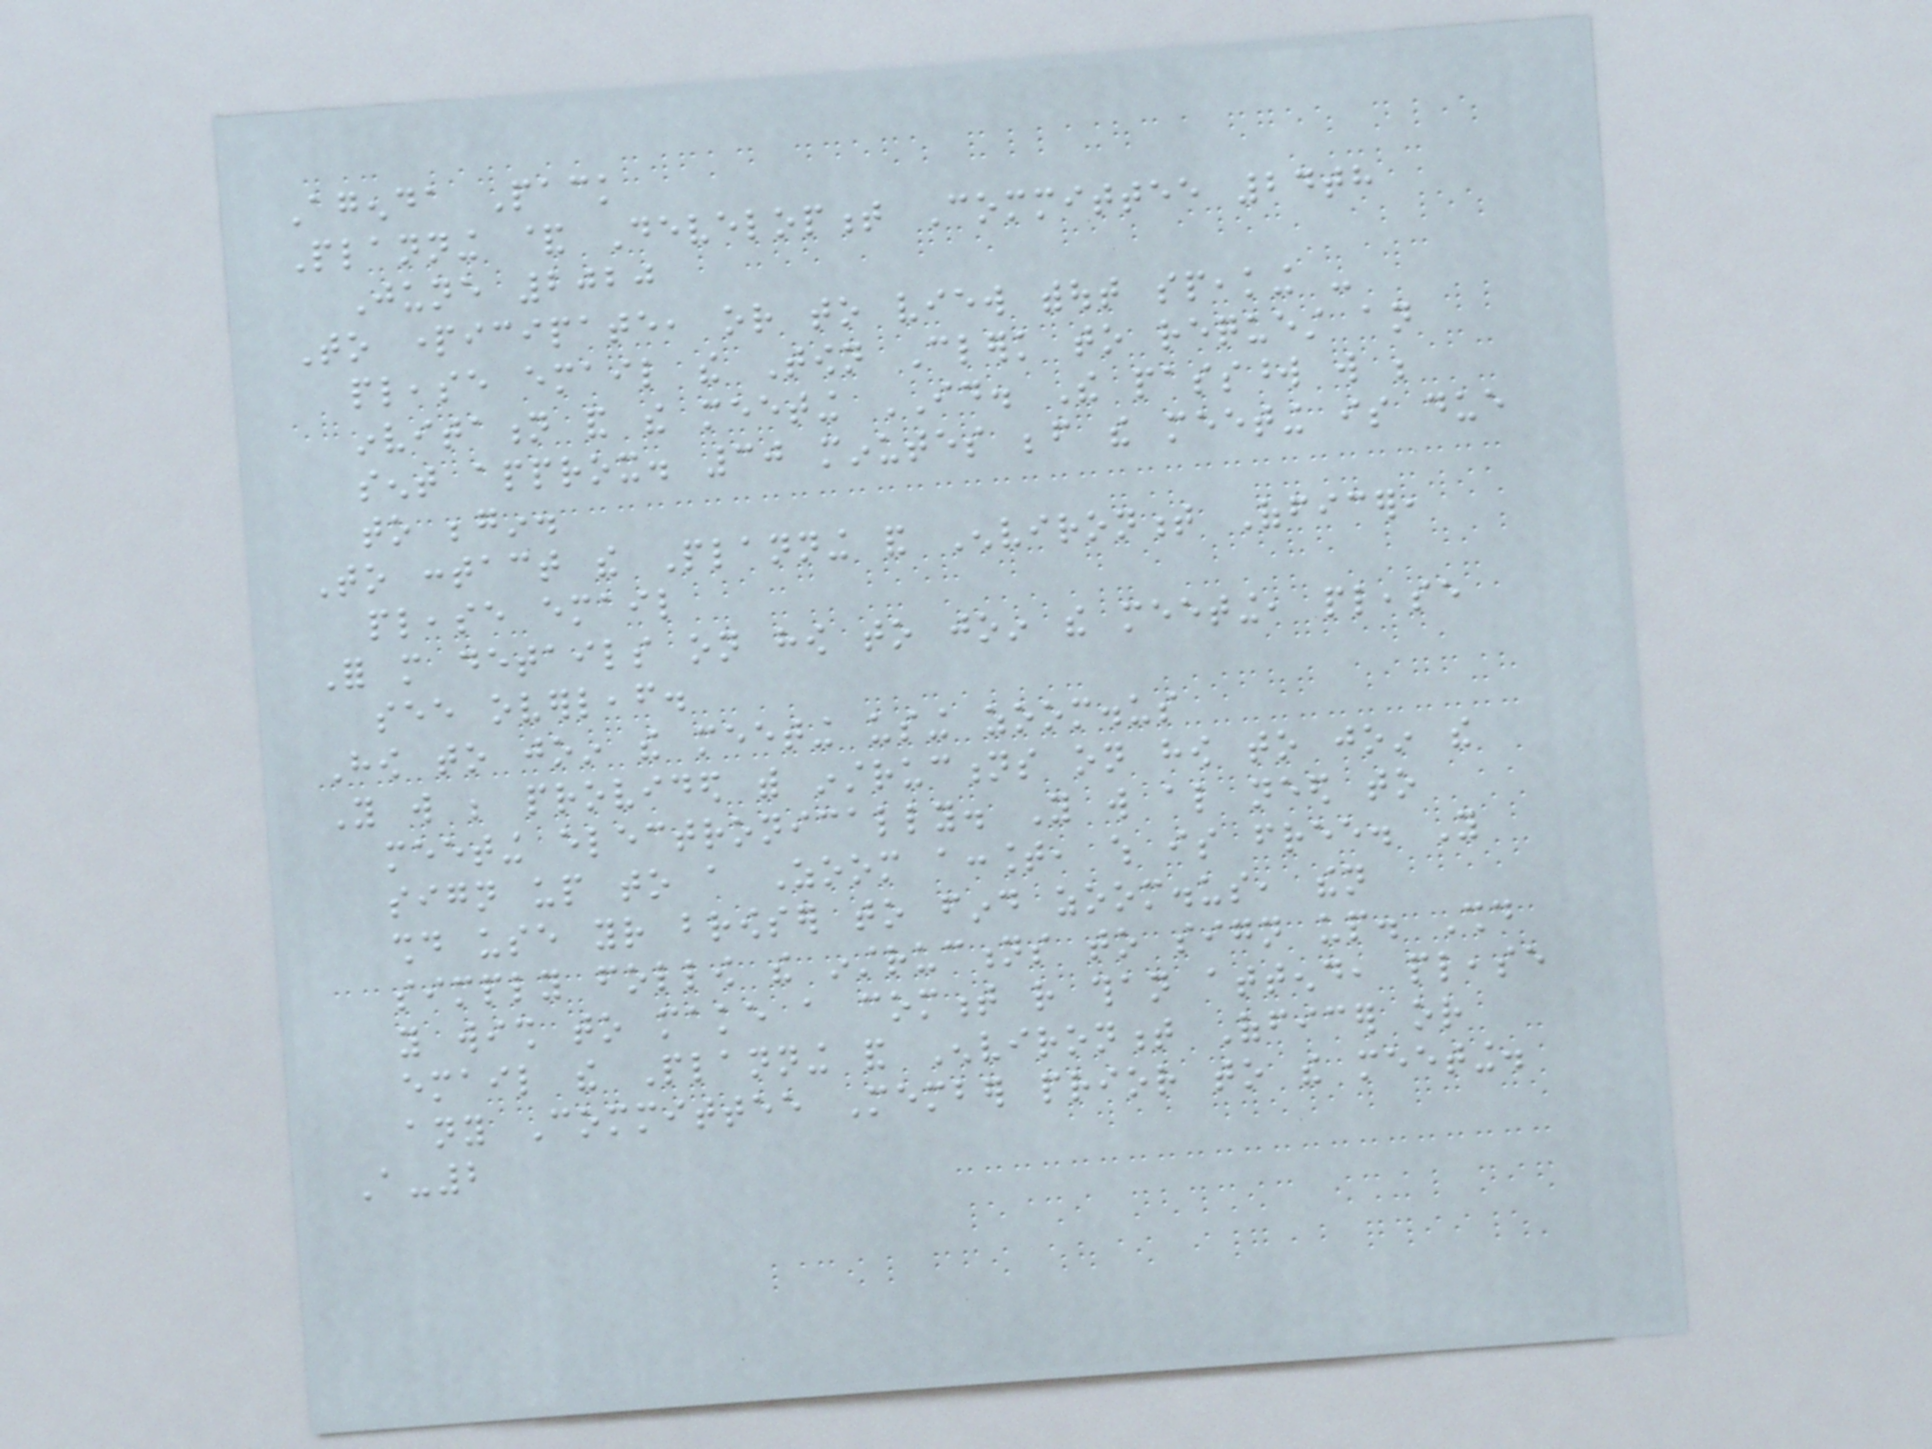Agenda Pack
Planning & Development Committee 24th
June 2020
To participate, or to view without speaking -
please email the Town Clerk to request an
invitation and the meeting ID. The password will be
sent approx. 30 minutes before the meeting is due
to begin.
To contact the Planning and Environment Officer,
please email
For more details on how to join the meeting, please
see overleaf.
How to join the meeting using zoom.us
You will be provided with instructions on how to join the
meeting electronically. You will also need to
sign up to a Zoom account, which is free. You
should use your browser to find zoom.us, then
simply follow the instructions to sign up. Should
you wish to make a comment rather than attend, please
email the Planning and Environment Officer or
any Committee Member prior to the meeting.
A-2
